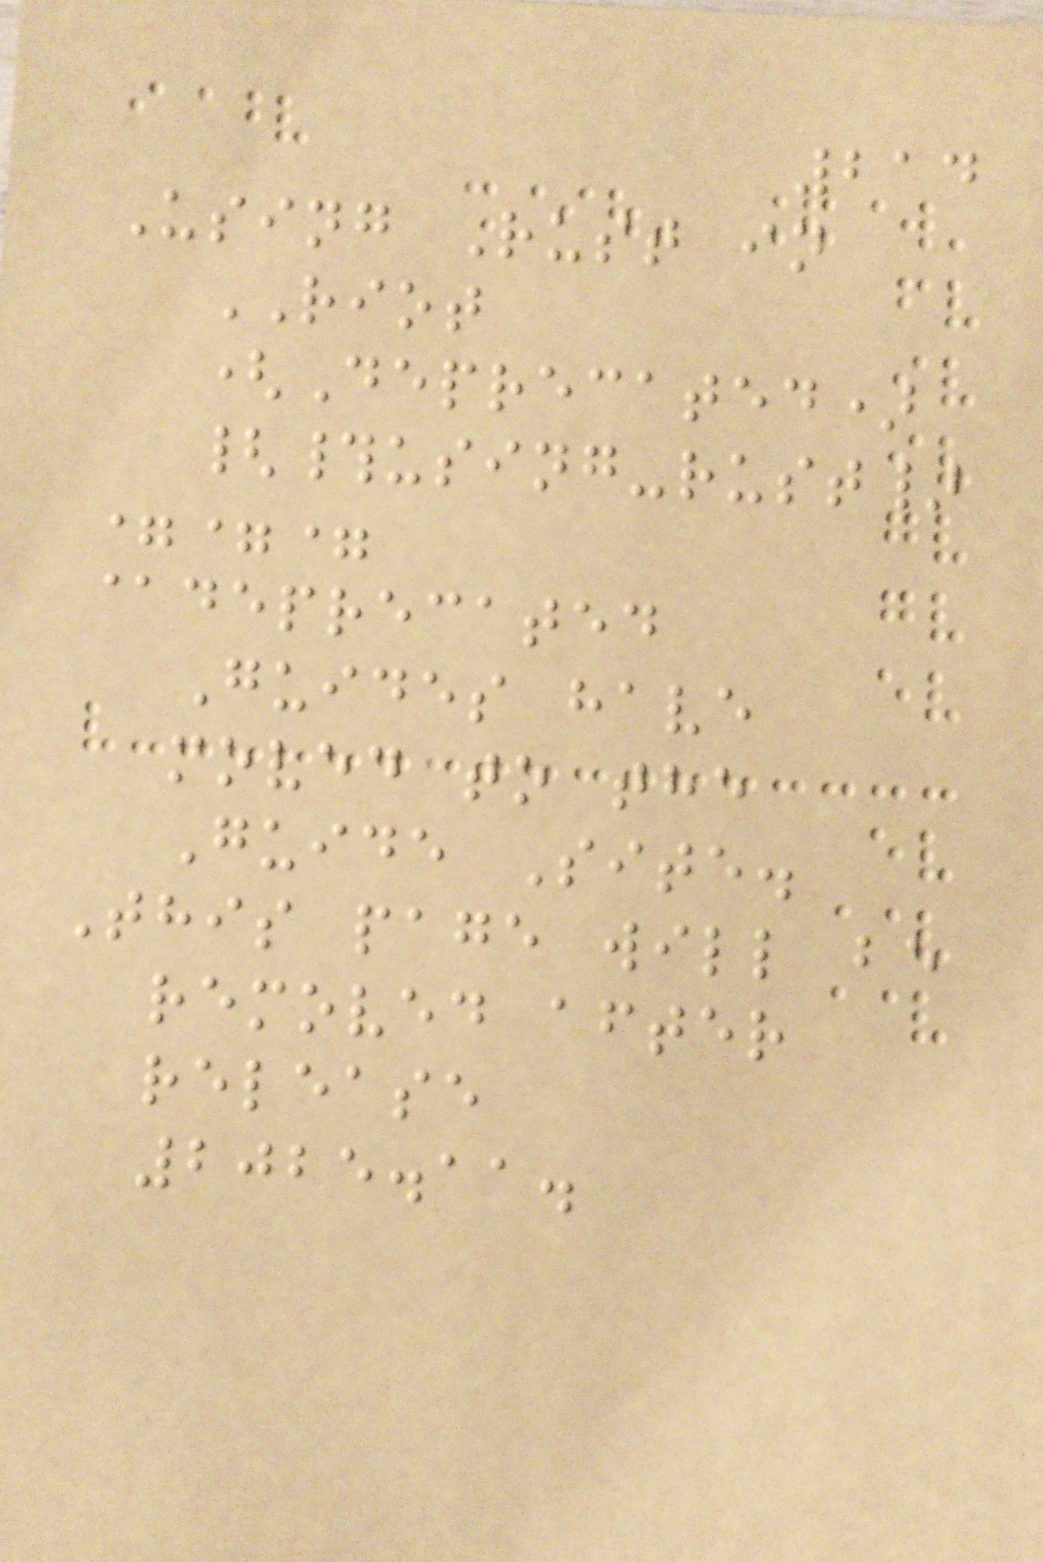214
Using Rust in
RIOT
(Deprecated)
{#using-rust}
===
@deprecated
Guides have
moved to the
Guide Site.
This page will be
removed after
release
2025.11.
